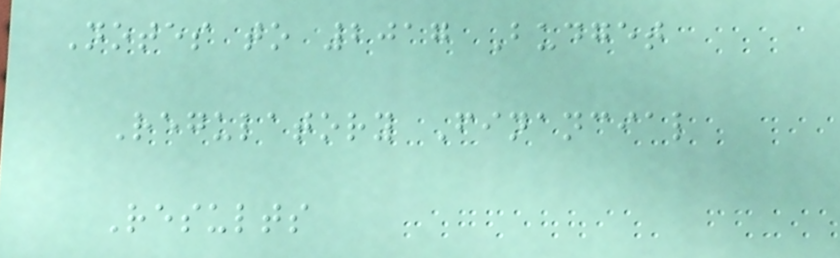Notes to 2017 Budget
Regulatory Financial
Results
